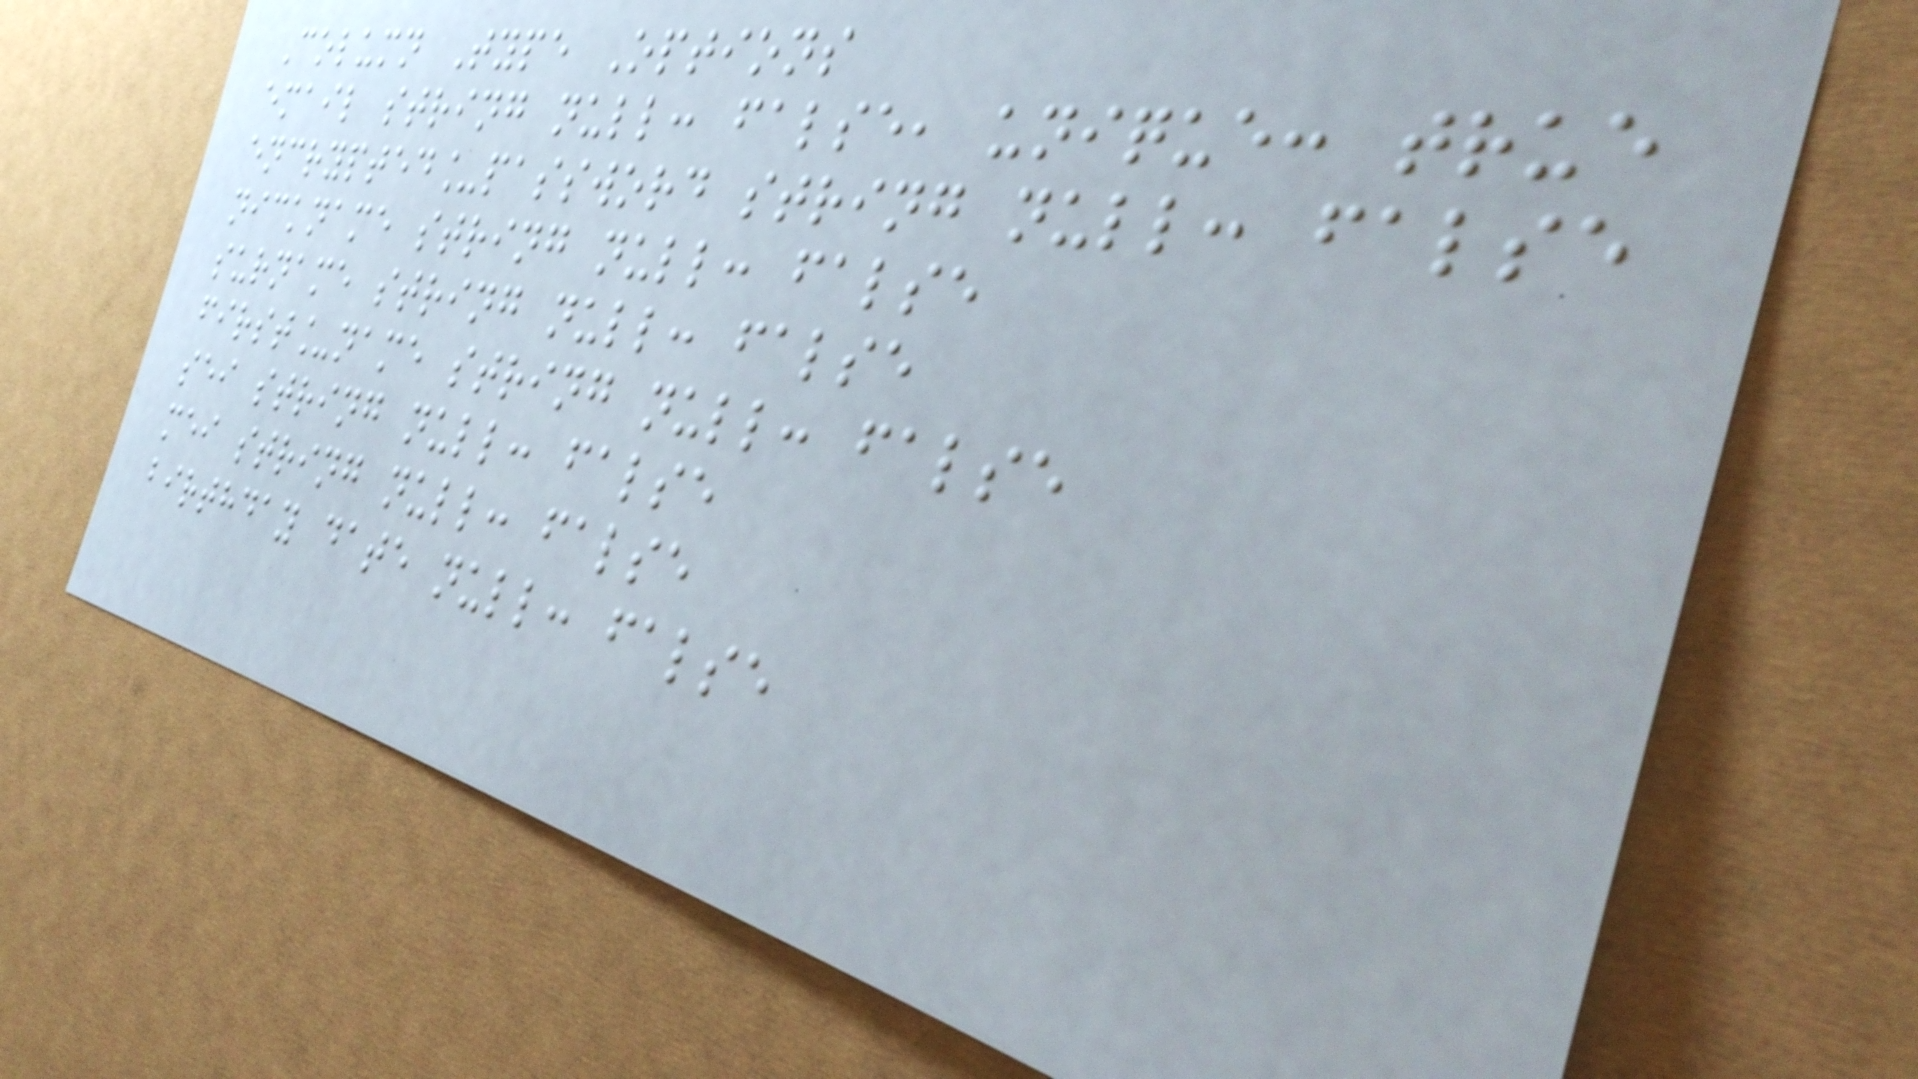Column Type Options
email string null: false, unique: true
encrypted_password string null: false
nickname string null: false
surname string null: false
first_name string null: false
sei string null: false
mei string null: false
birthday date null: false
